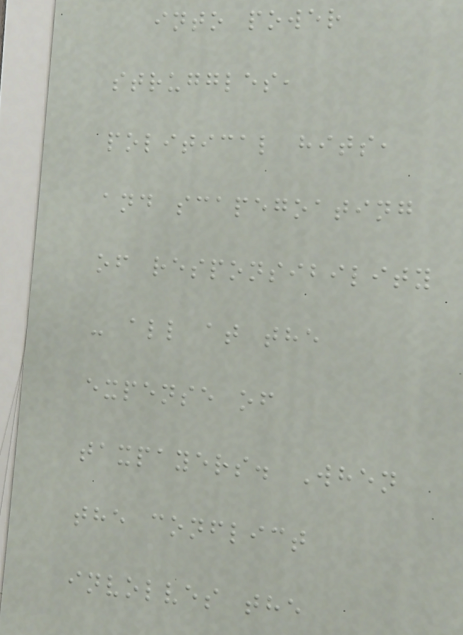into power
struggles,
political hits,
and scapegoating
of responsibility
- all at the
expense of
taxpayers. When
the conflict
involves the
